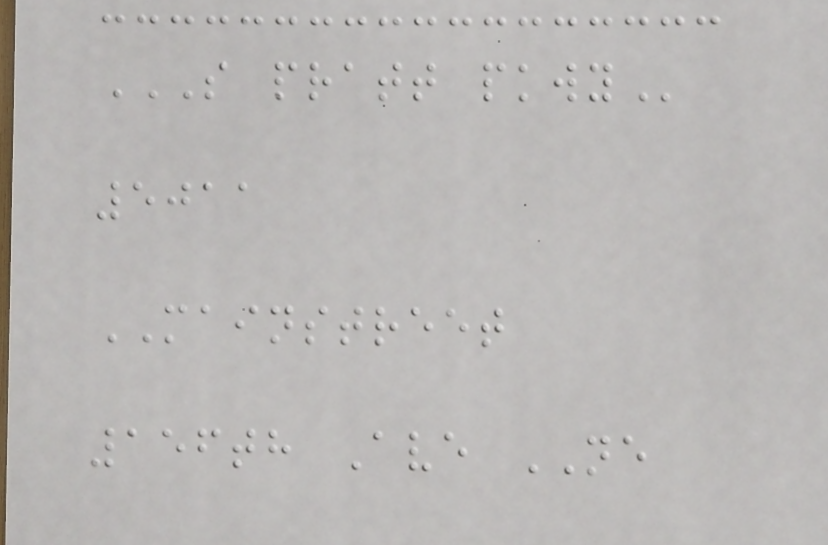S PRATT PKWY
5011
MAINSTREET
156th Ave NE
